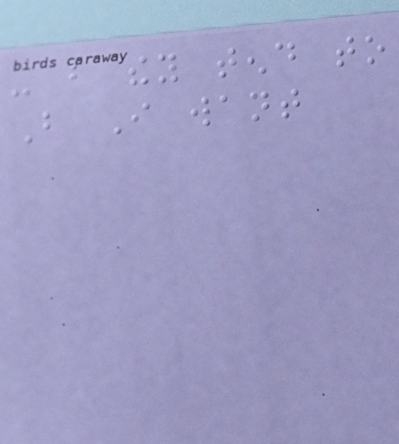- but they tend to
But I want
